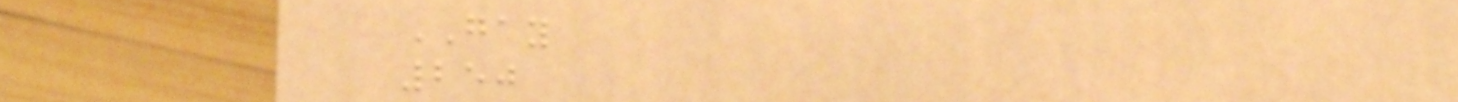GAY
250
